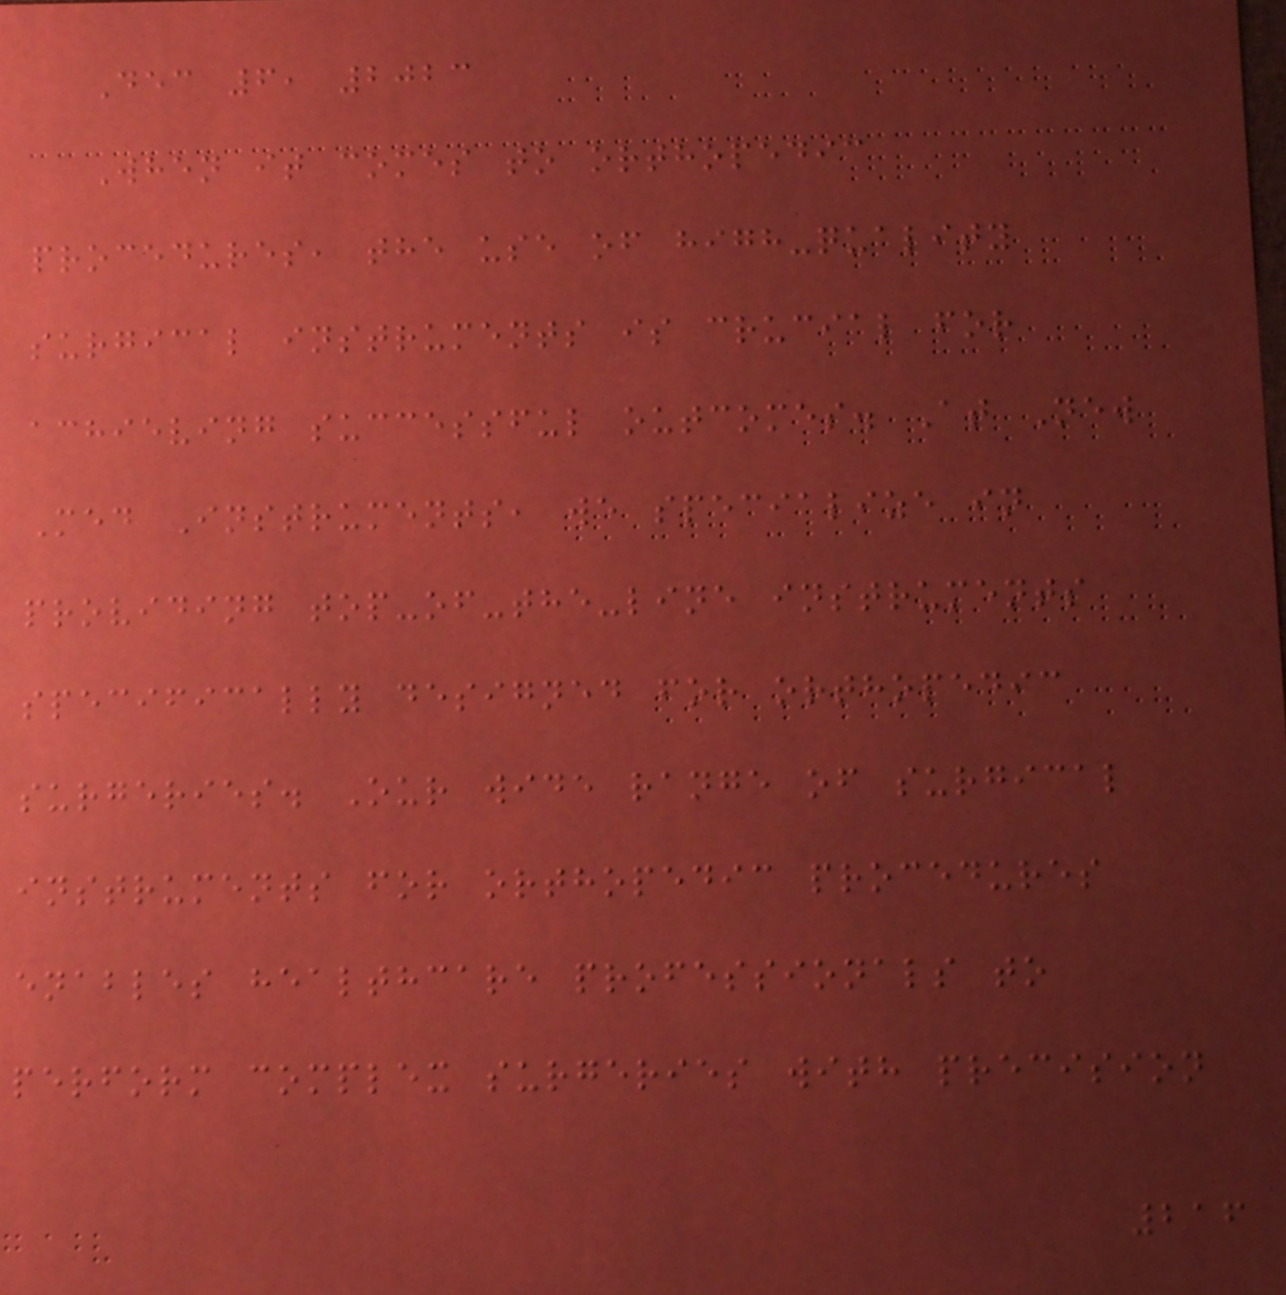Dec 6, 2023
When it comes to orthopedic
procedures, the use of high-quality
surgical instruments is crucial for
achieving successful outcomes. At New
Med Instruments, we specialize in
providing top-of-the-line instruments
specifically designed for orthopedic
surgeries. Our wide range of surgical
instruments for orthopedic procedures
enables healthcare professionals to
perform complex surgeries with precision
216
